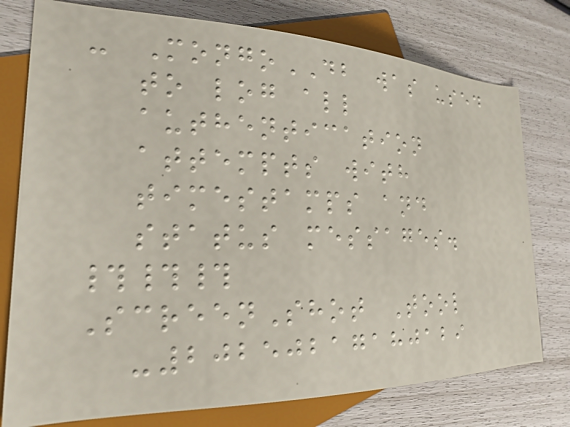- MongoDB was used
to log all
authentication
attempts with
timestamps and
status messages.
###
ScreenShot Tool
-20250217180129
